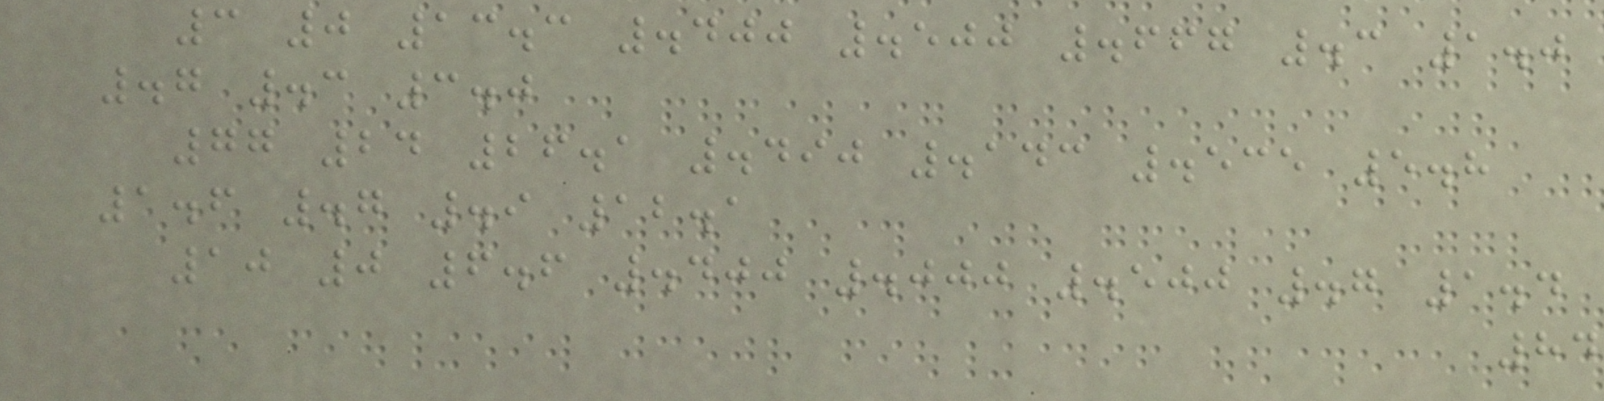3 0 13.3 .400 .500 .667 .3 1.0
.7 .3 3.0
77 24 26.1 .490 .143 .535 5.8
1.6 .7 .9 12.1
10 0 6.6 .400 .000 .500 .7 1.4
84
